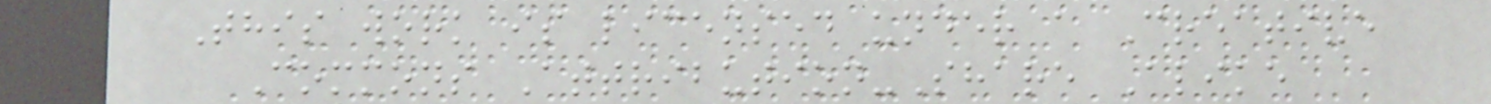This work is licensed under a Creative
Commons Attribution-Share Alike
